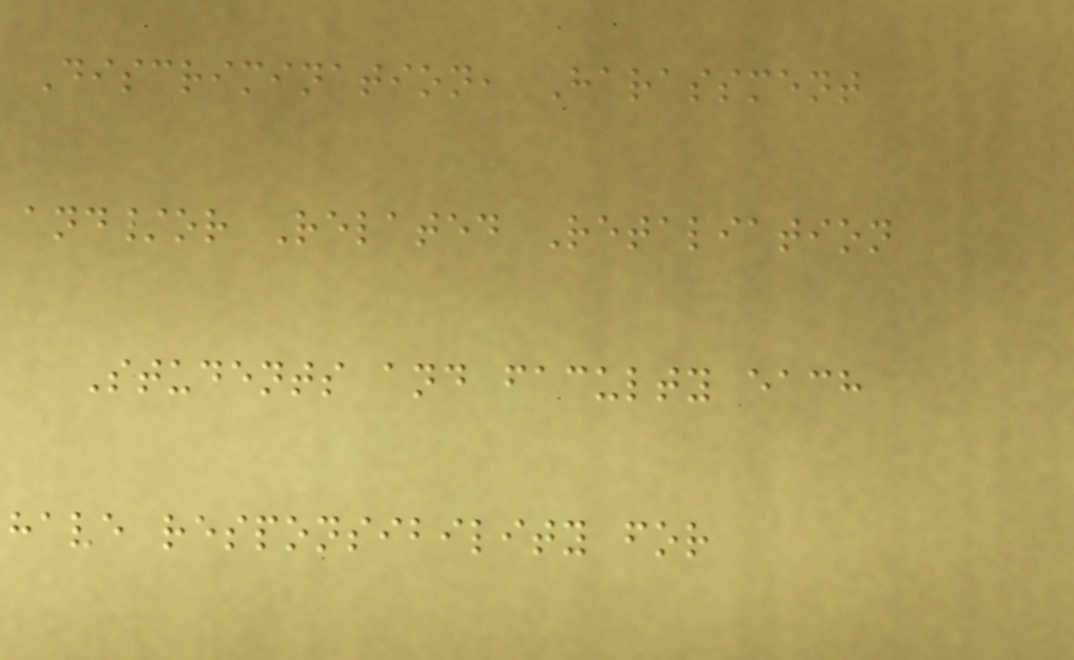Discrimination, Harassment
and/or Related Retaliation
Students and faculty each
have responsibility for
